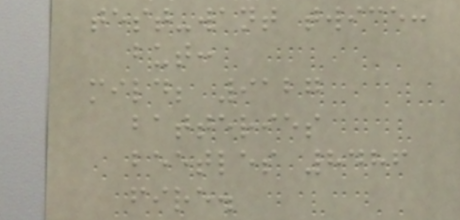test-want twice:
but:
mild; 9127
batteries
beetles 8486
fire.
